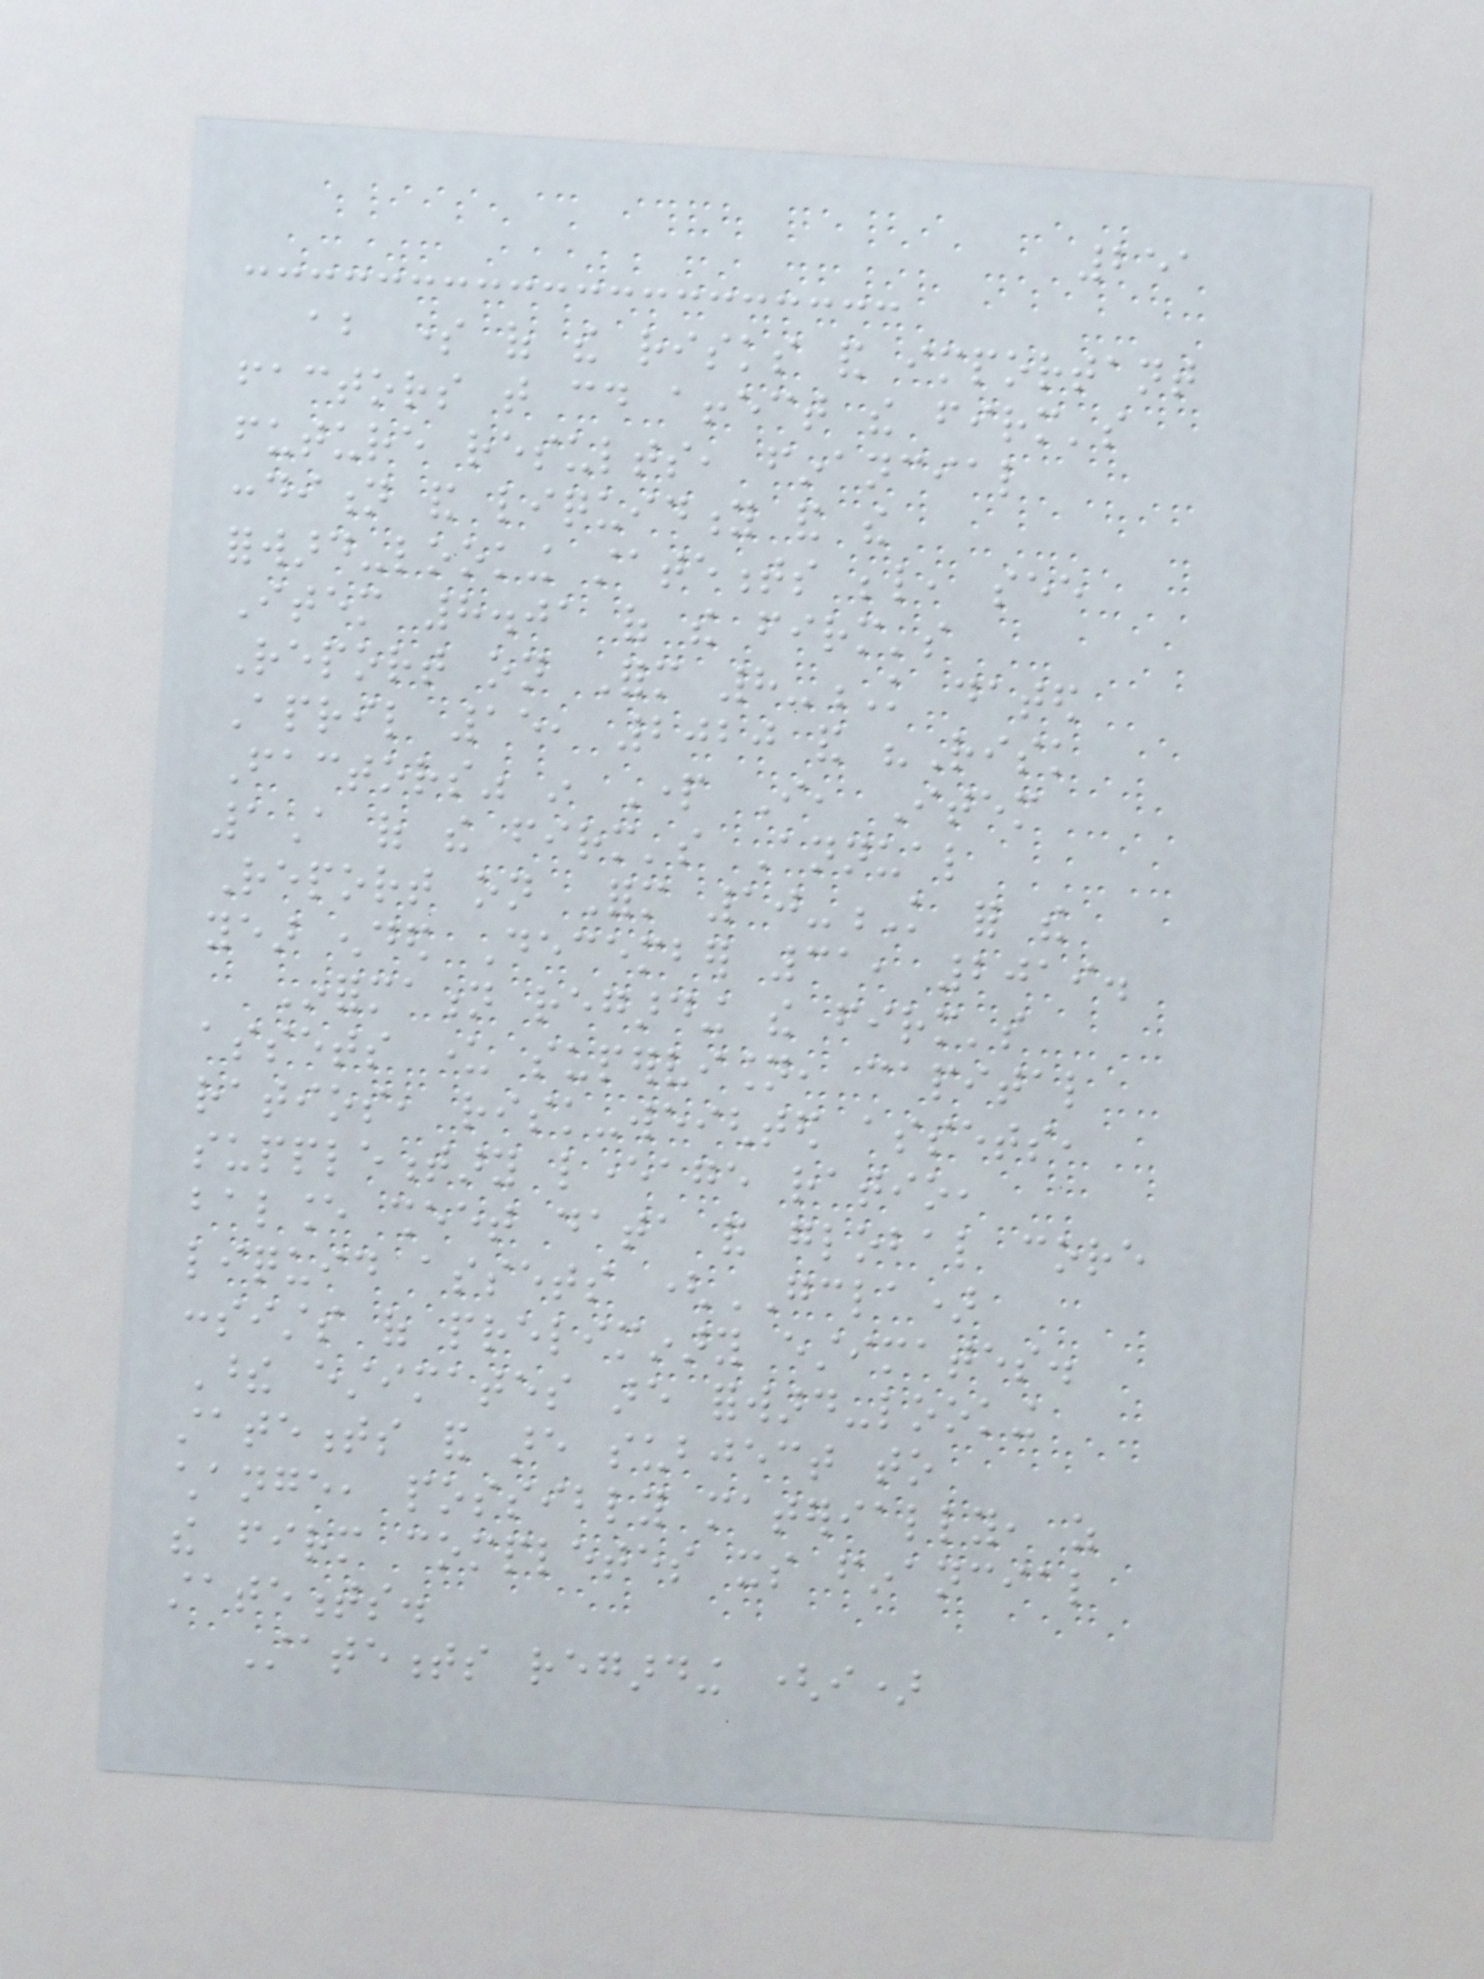251
about some of the risks and important
factors that could affect the firm's
future results, financial
condition and liquidity and the
forward-looking statements below, see
Item 8.01 of the firm's
Report on Form 8-K dated
April 15, 2020 and "Risk
Factors" in Part I, Item
1A of the firm's Annual
Report on Form 10-K for the
year ended December 31, 2019.
Information regarding the firm's
assets under supervision, capital
ratios, risk-weighted assets,
supplementary leverage ratio,
balance sheet data and global core
liquid assets (GCLA)
consists of preliminary estimates.
These estimates are forward-looking
statements and are subject to
change, possibly materially, as
the firm completes its financial
statements.
Statements regarding (i)
